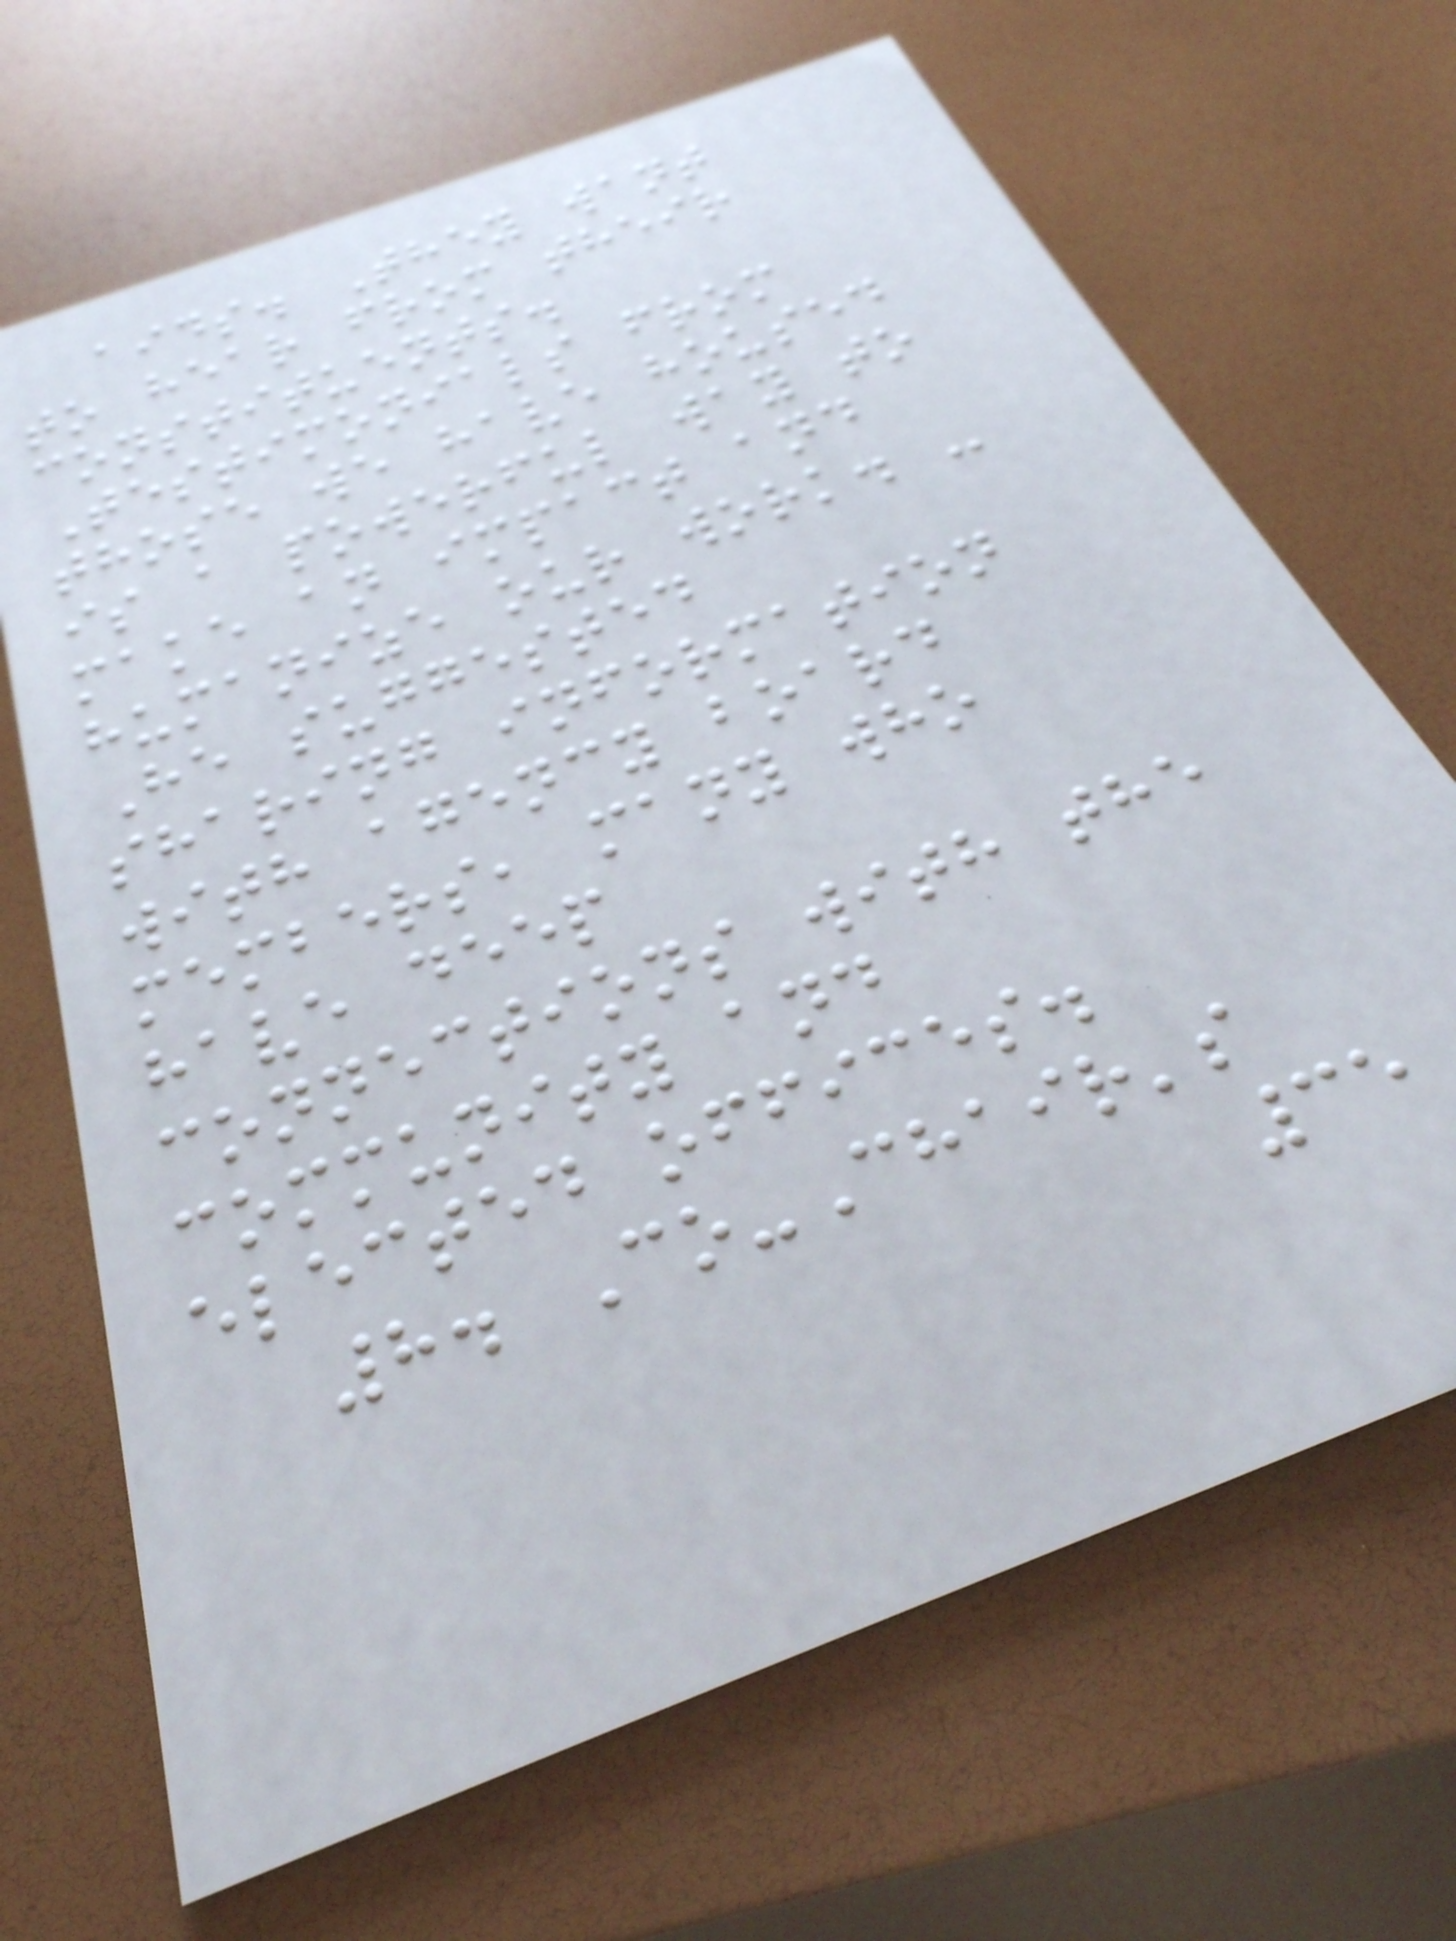aids. They want
to hear from their
constituents.
Testimonials from
those we have housed
is a powerful way to
make an impact and
humanize our work. -
He suggested
sharing information
with agency board
members, many who
have deep
connections with the
community and
elected offices.
8. Co-Chair's
35
